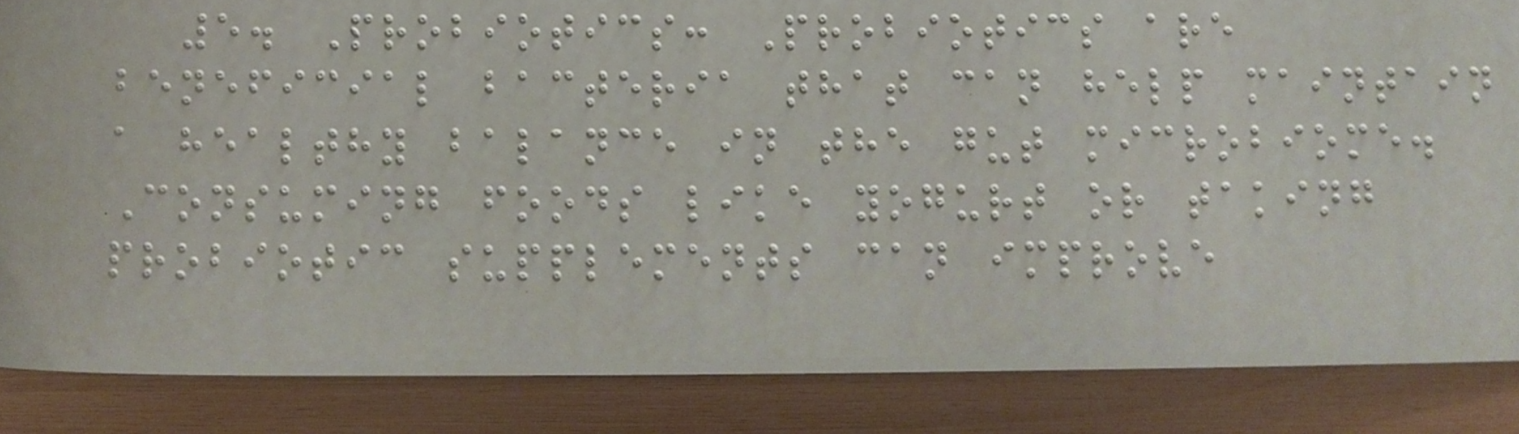5. Probiotics: Probiotics are
beneficial bacteria that can help maintain
a healthy balance in the gut microbiome.
Consuming foods like yogurt or taking
probiotic supplements can improve
